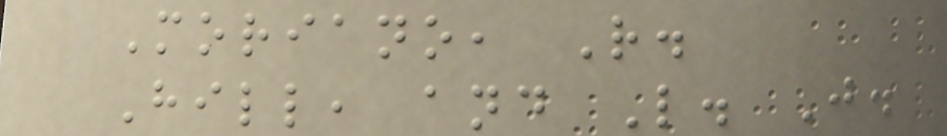Moriano, R.
Hill, and L. J.
